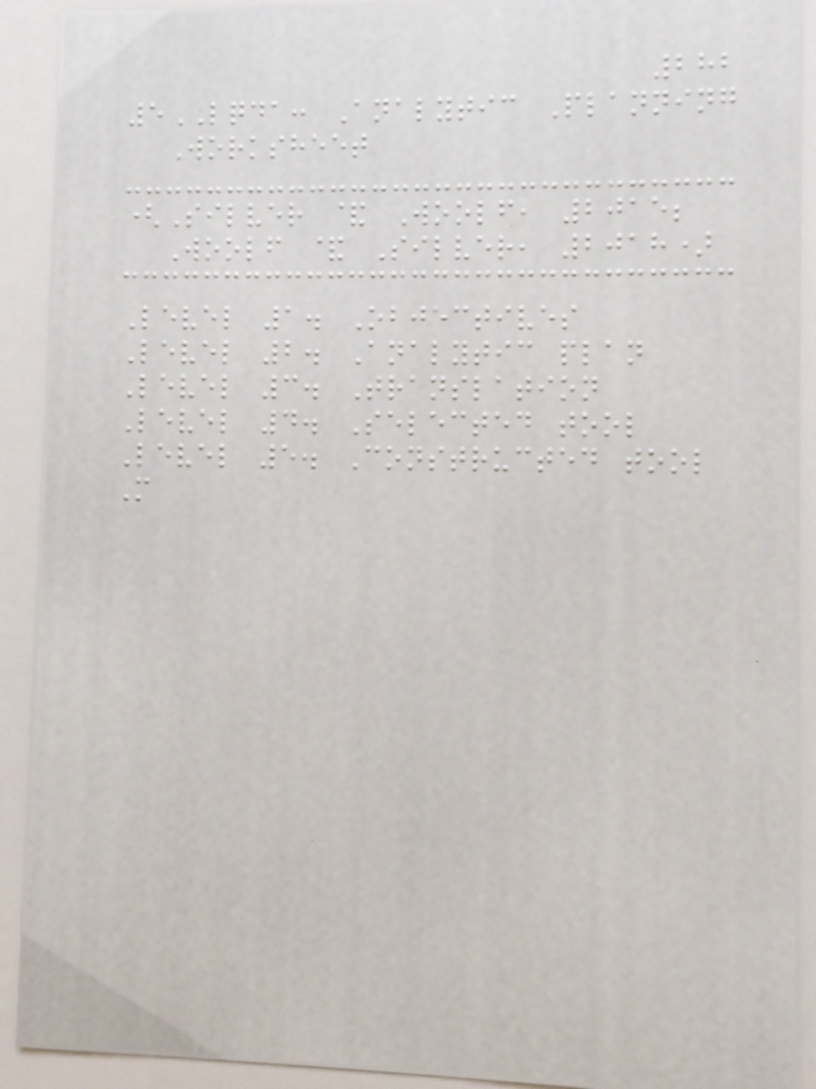282
5LQDA: Analytic Planning
Worksheet
(Silver & Woolf, 2015;
Woolf & Silver, 2018)
Level 1. Objectives
Level 2. Analytic plan
Level 3. Translation
Level 4. Selected tool
Level 5. Constructed tool
M
